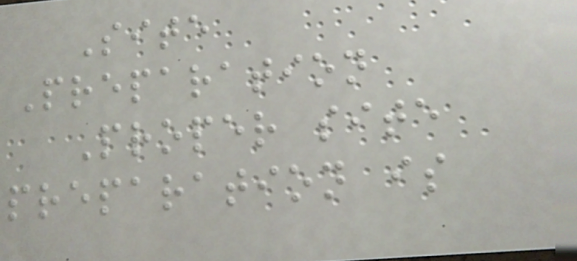Site
Preparation
Proper site
preparation is
